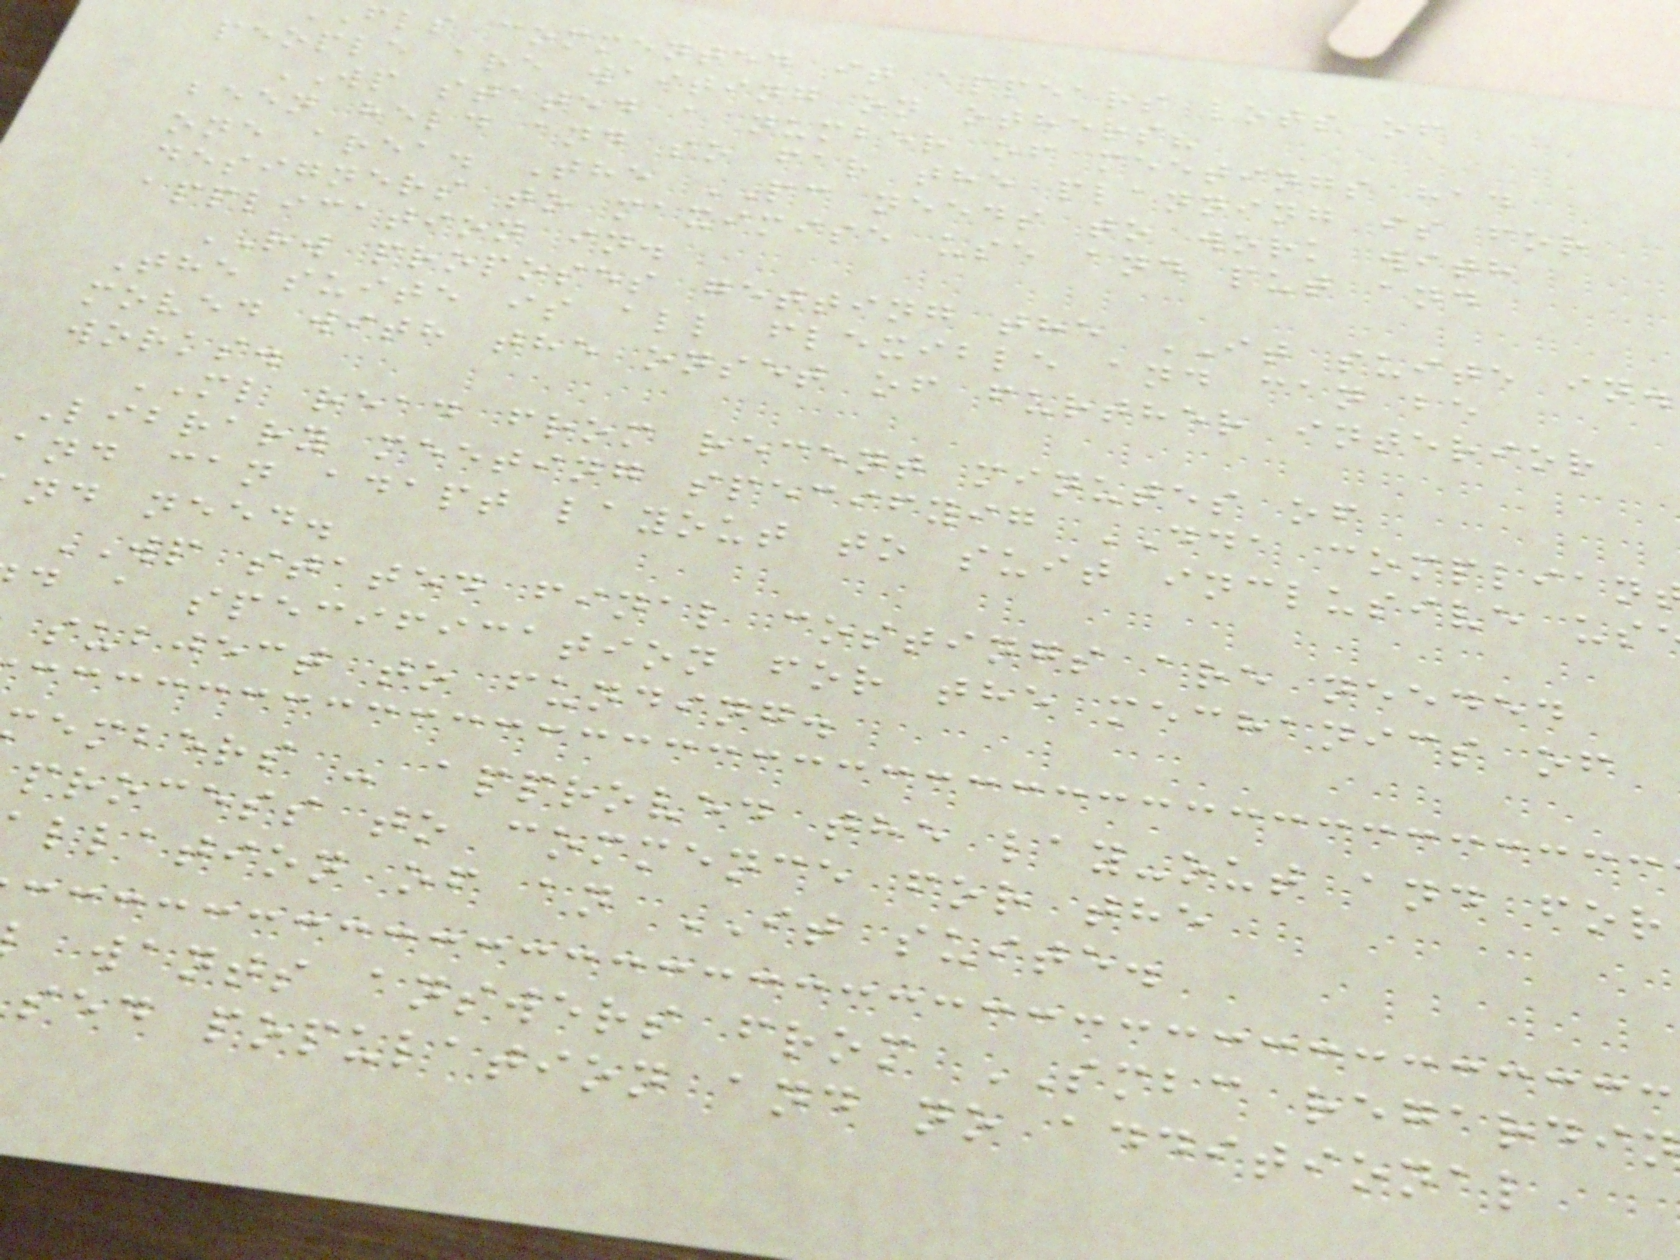fls commented it appears lots of
people are waiting on others?
WP stated a number of meetings had
been held and so far the planning is for
one area. The PC needs to work with
designers to maximise use and put and
application in.
RW proposes getting the IT suite in.
The suite is all flexible and can be
moved with the onset of further interior
works.
ML read from recent minutes of
Library meeting specifyig DDA complian
and can adapt layout to suit inclusive us
nd need.
WP stated final costings are needed
d a specification for the mechanics of
subject to funding.
embers - approved the lay-out and for
process to commence for the
llation of an IT suite.
wants answers from SMBC regardin
sed population and no additional
